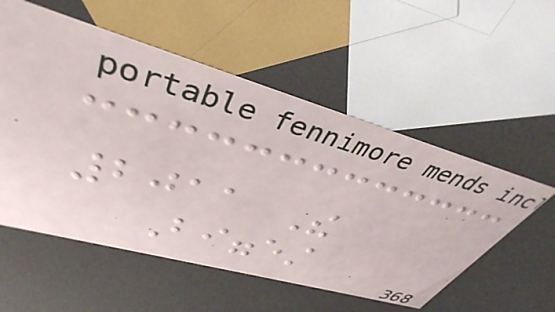2011 The
Biggest
